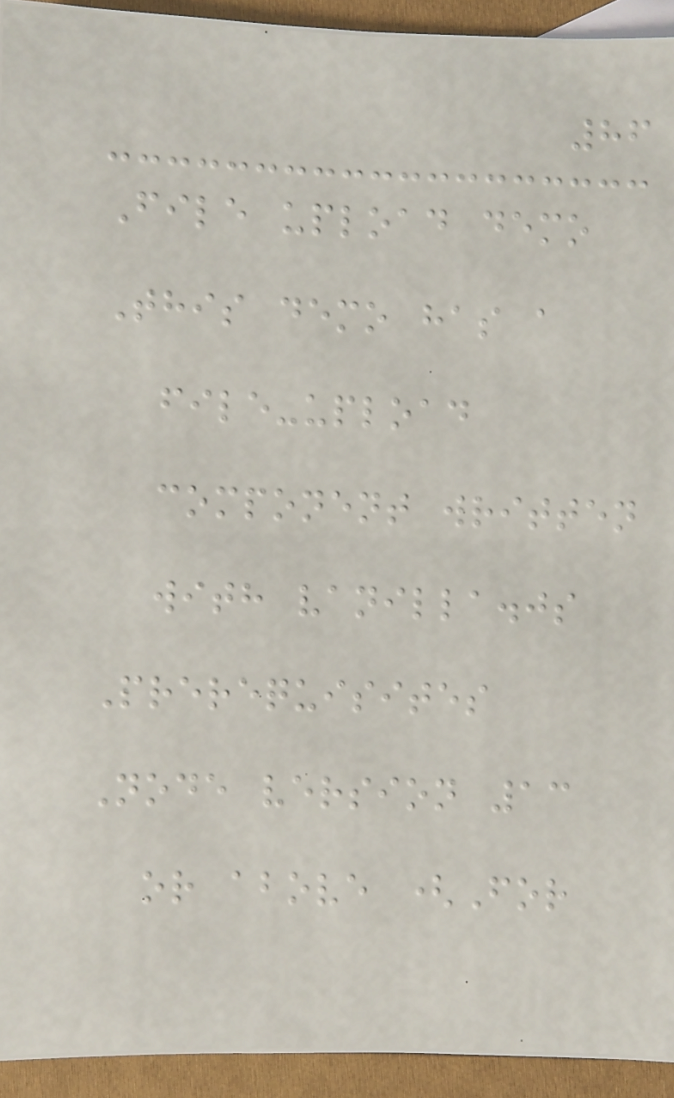86
File upload demo
This demo has a
file-upload
component written
with vanilla.js
Prerequisites
Node version 13
or above (For
